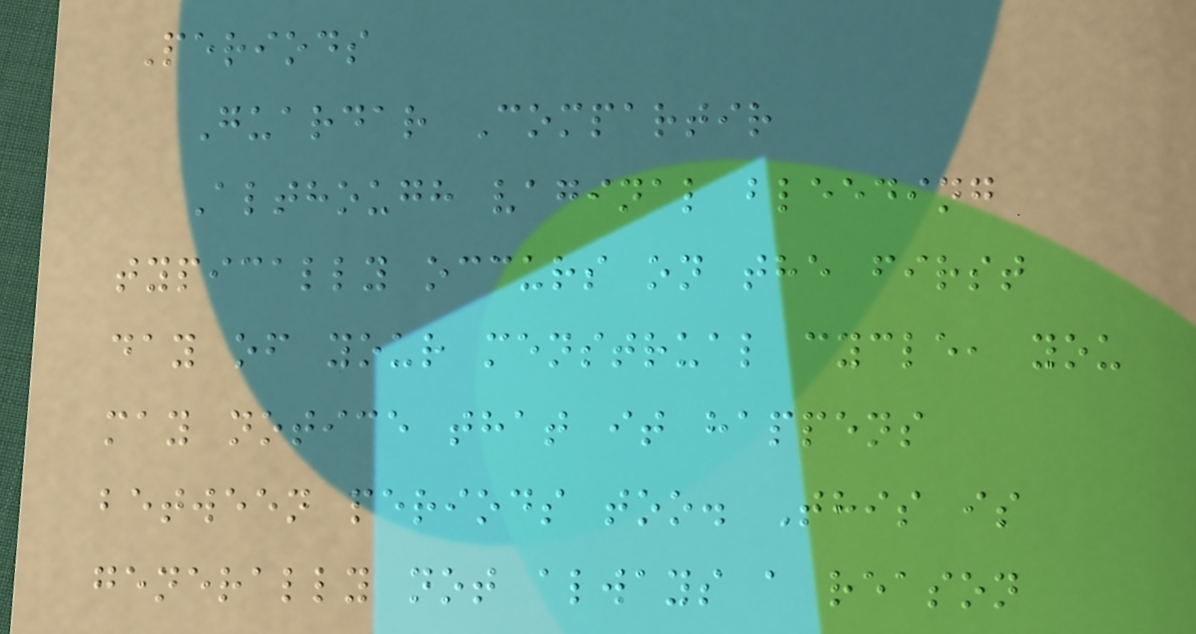Periods
Guardar Compartir
Although vaginal bleeding
typically occurs on the first
day of your menstrual cycle, you
may notice that it happens
between periods too. This is
generally not always a reason
